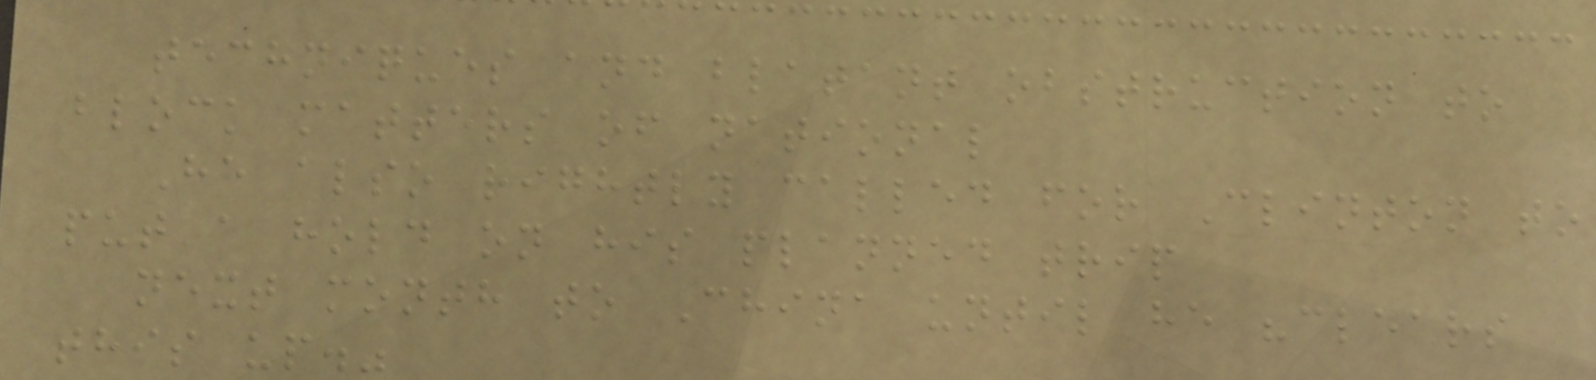techniques and blatant obstruction to
block matters of national
He also rightly called for Clinton to
put a hold on his planned trip
next month to China until he "clears
this up."
